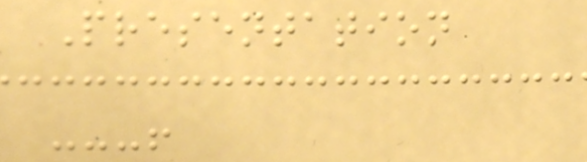Presentation
---!
